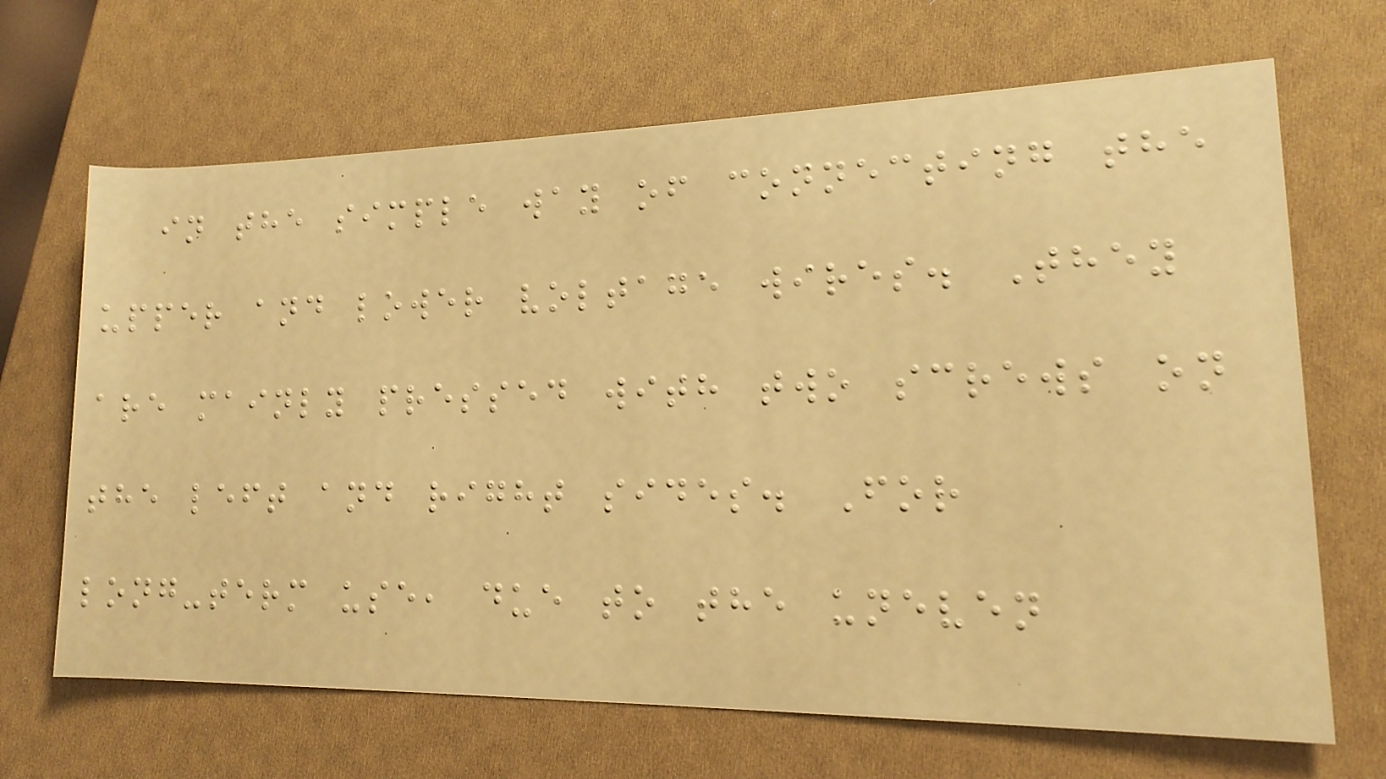in the simple way of connecting the
upper and lower voltage wires. They
are mainly pressed with two screws on
the left and right sides. For
long-term use, due to the uneven
